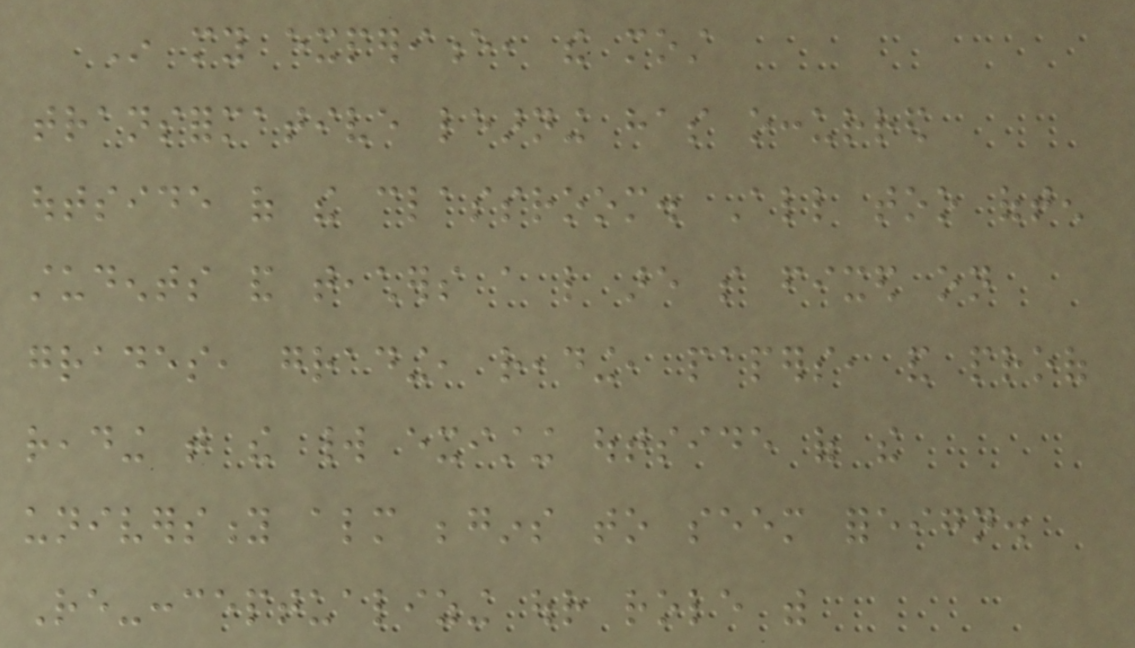In my experience, the most
transformative learning has occurred
outside of the classroom. All too often
students and teachers a like are so fixed on
grades, grading, reading, papers, and proof
reading that the world existing outside of the
university almost begins to seem foreign.
Re-conceptualizing our role with
